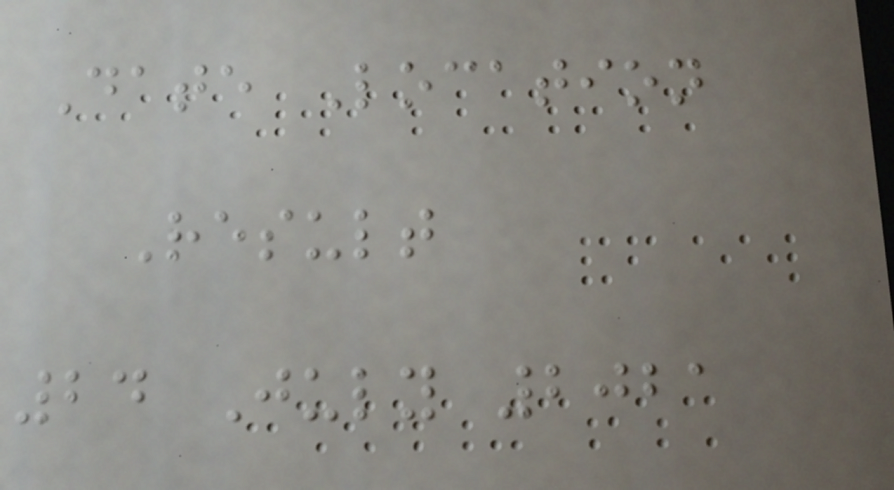Date Location
Result
24 July 2021
